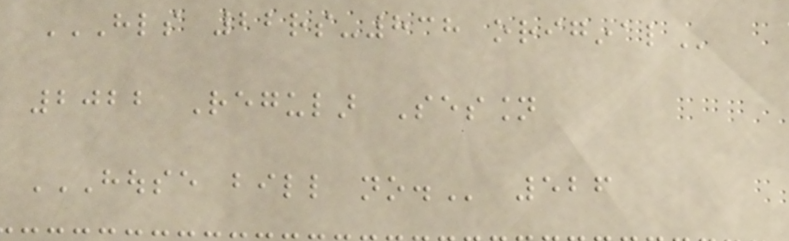HLS 22RS-838 ORIGINAL
2022 Regular Session
HOUSE BILL NO. 526
